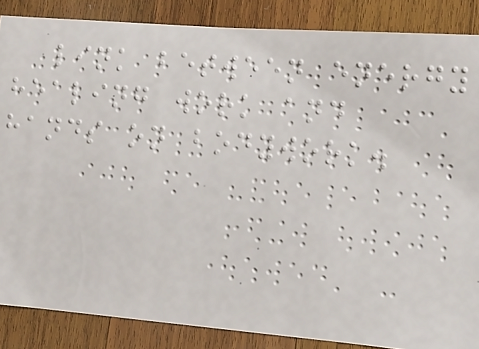link between energy
healing work and
hands on bodywork.
